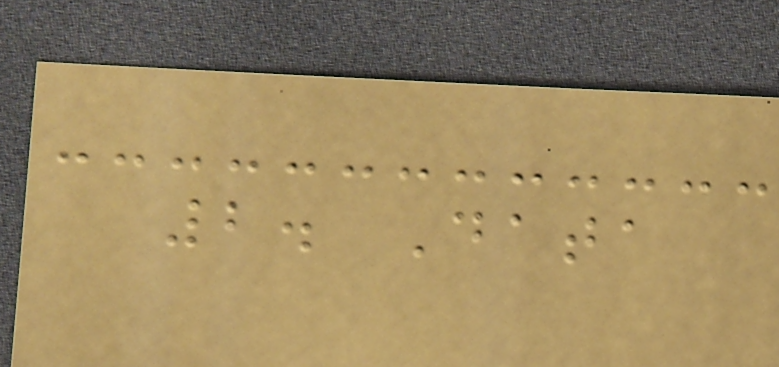2. Data
